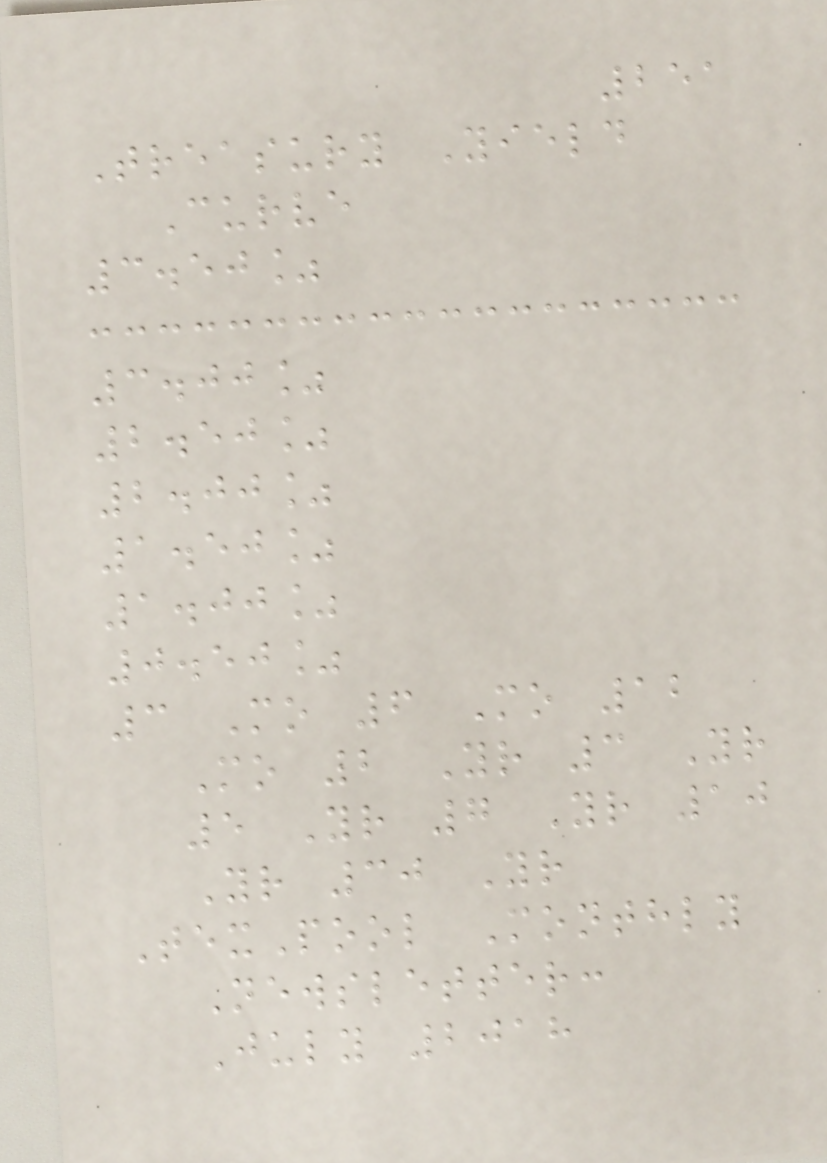251
Treasury Yield
Curve
3.50%
3.00%
2.50%
2.00%
1.50%
1.00%
0.50%
3 Mo 6 Mo 12
Mo 2 Yr 3 Yr
5 Yr 7 Yr 10
Yr 30 Yr
TexPool Monthly
Newsletter:
July 2018
